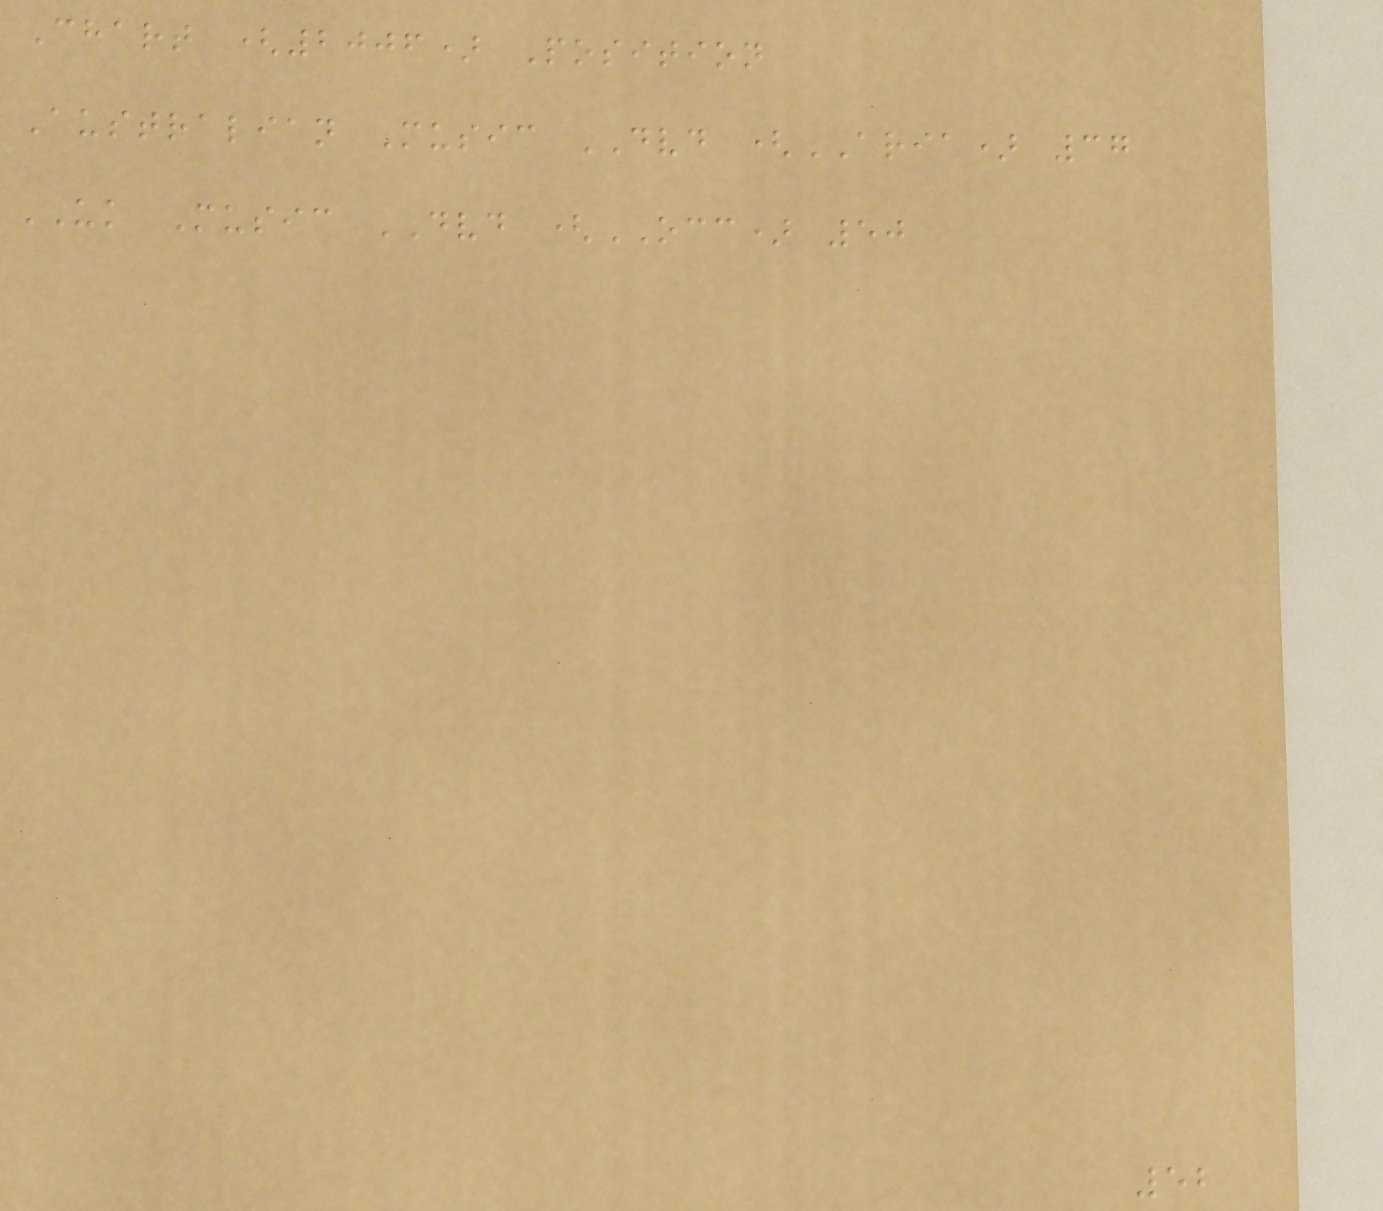Chart (2006) Position
Australian Music DVD (ARIA) 37
UK Music DVD (OCC) 50
52
